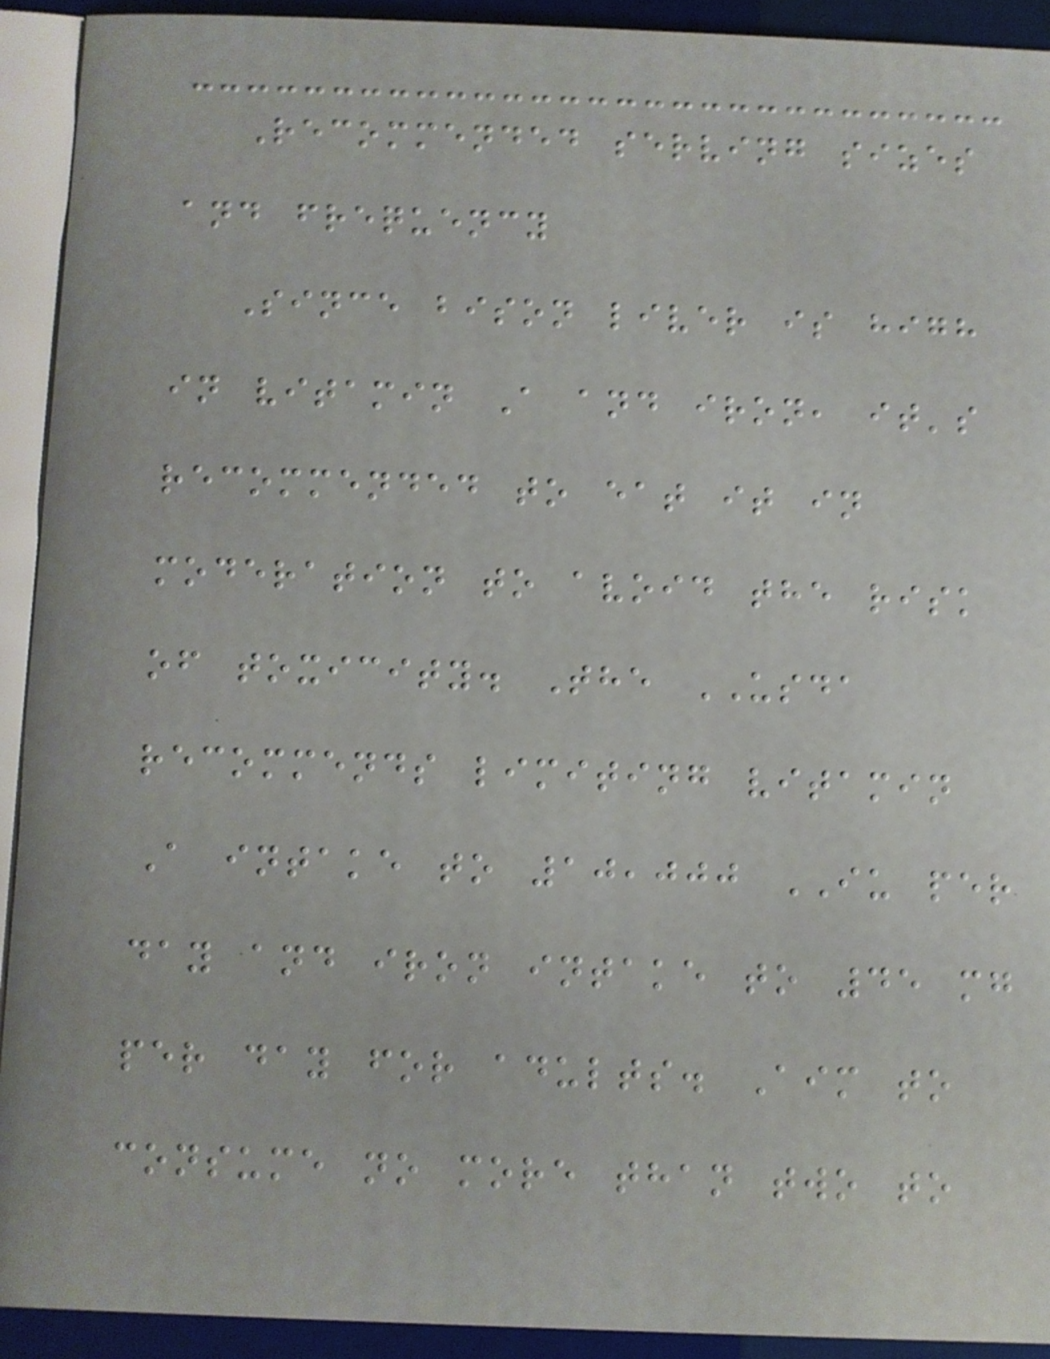Recommended serving sizes
and frequency
Since bison liver is high
in vitamin A and iron, it's
recommended to eat it in
moderation to avoid the risk
of toxicity. The USDA
recommends limiting vitamin
A intake to 10,000 IU per
day and iron intake to 45 mg
per day for adults. Aim to
consume no more than two to
